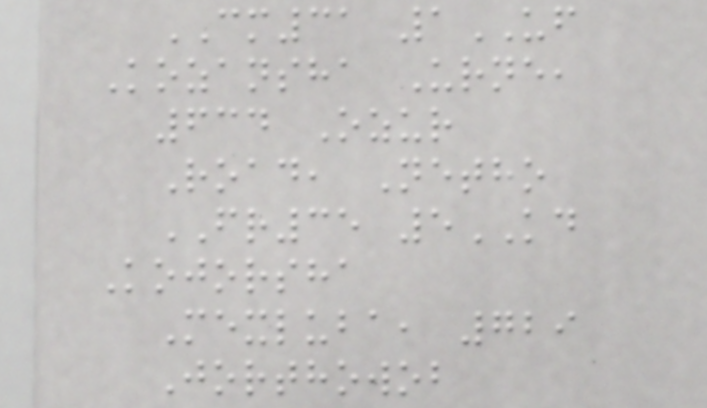CM31 1UF
Kozansha Urne,
634 Ozur
Road, Netho
FR35 5KD
Kojorsha
Mexluba, 729
Jorthowob
